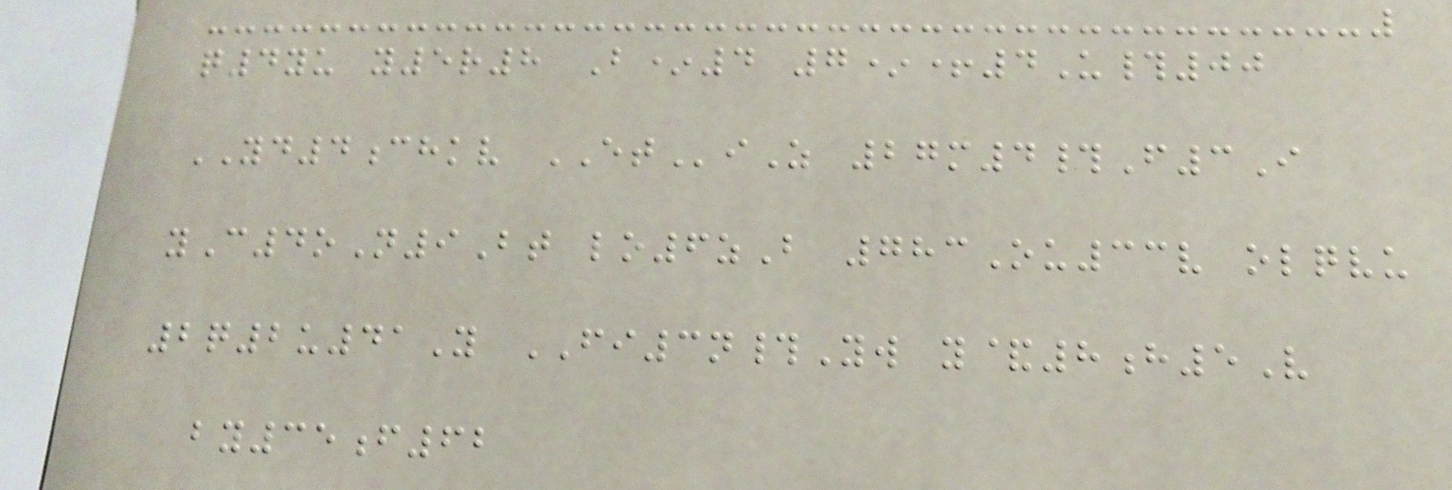q4yu y5r8 B*4 7*+4U#00
YD4chkv ETiZ 27m4#F3I
yC4oN9Bt lo6zB 783Ou33v olqvu
2q2u41Y FI3n#Yw y&8h5V
by35f62
